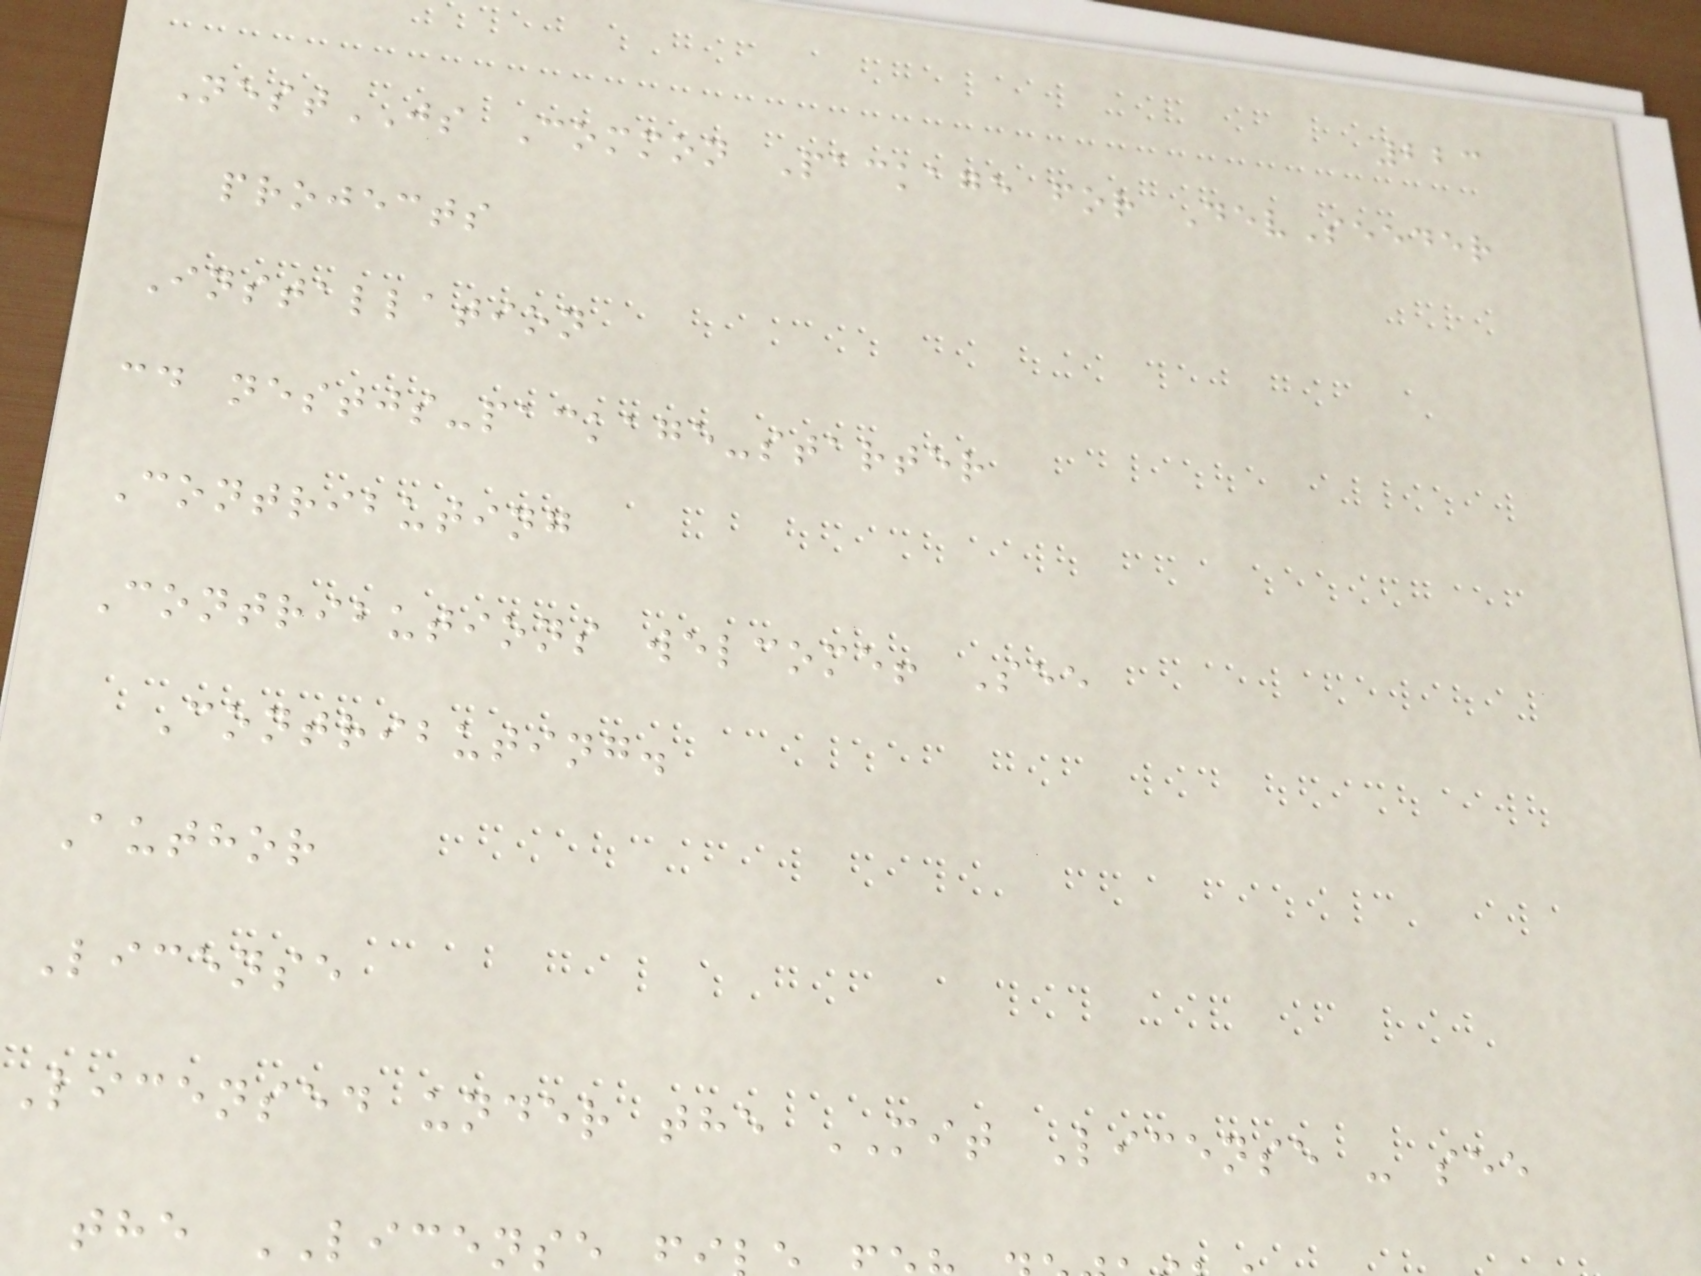223
NestJS Common Package for DevSeeder
projects
Installation
cd nestjs-package-starter
Contributing
Contributions welcome! See
Contributing.
Author
License
Licensed under the MIT License - see
the LICENSE
